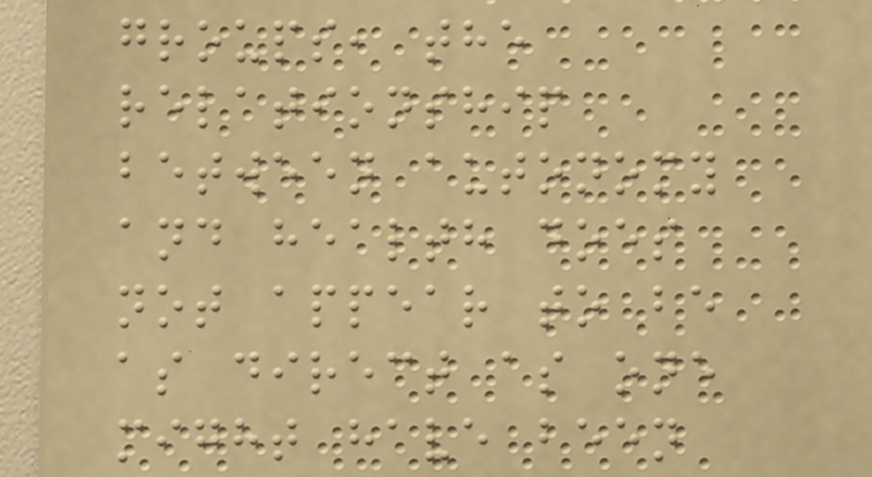groups, the
relationship
between autonomy
and health does
not appear to be
as direct as one
might have been
